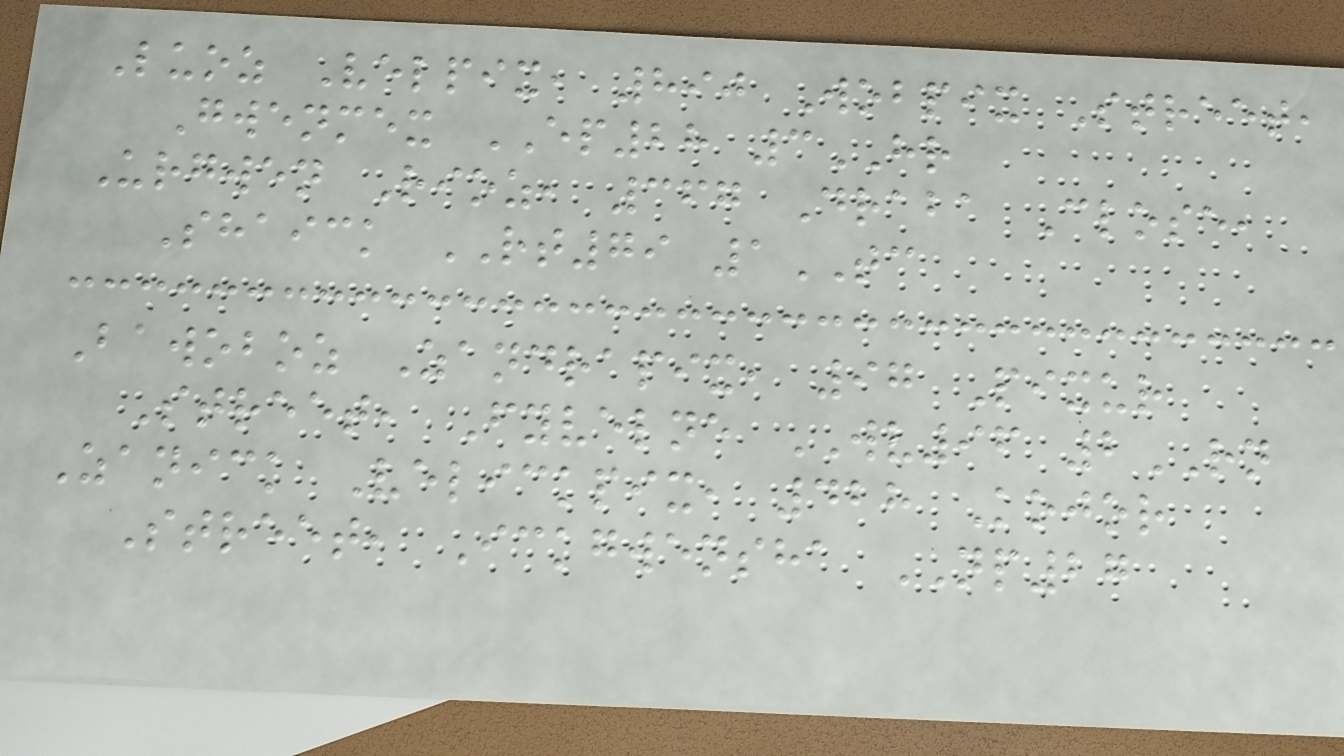Luoz Velpix, 890 Wobpix Street,
Gwenmex EP28 3HR
Urgwen Rioz, 367 Draba Close,
Shaick RT79 1TC
Bawoboz Zandrapix, 97 Pixur
Street, Fyvelne WV96 2RN
Zanick Velickpix, 428 Kojor
Street, Ickgwensha NP27
